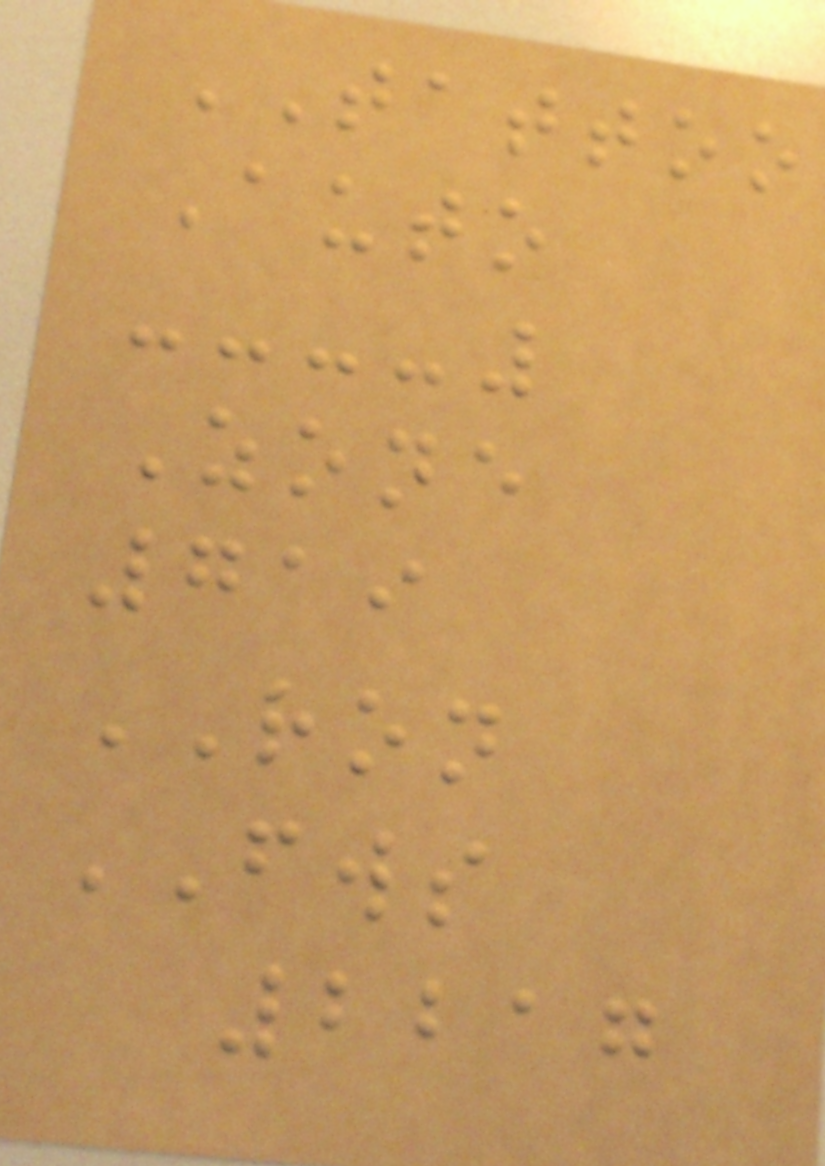TATTOO
Auto
Zone
719
RON
FWS
2217
